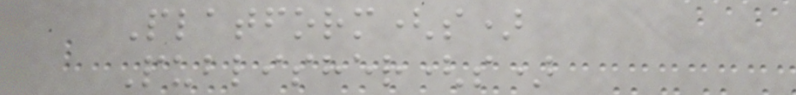Platform(s)
Publisher(s)
